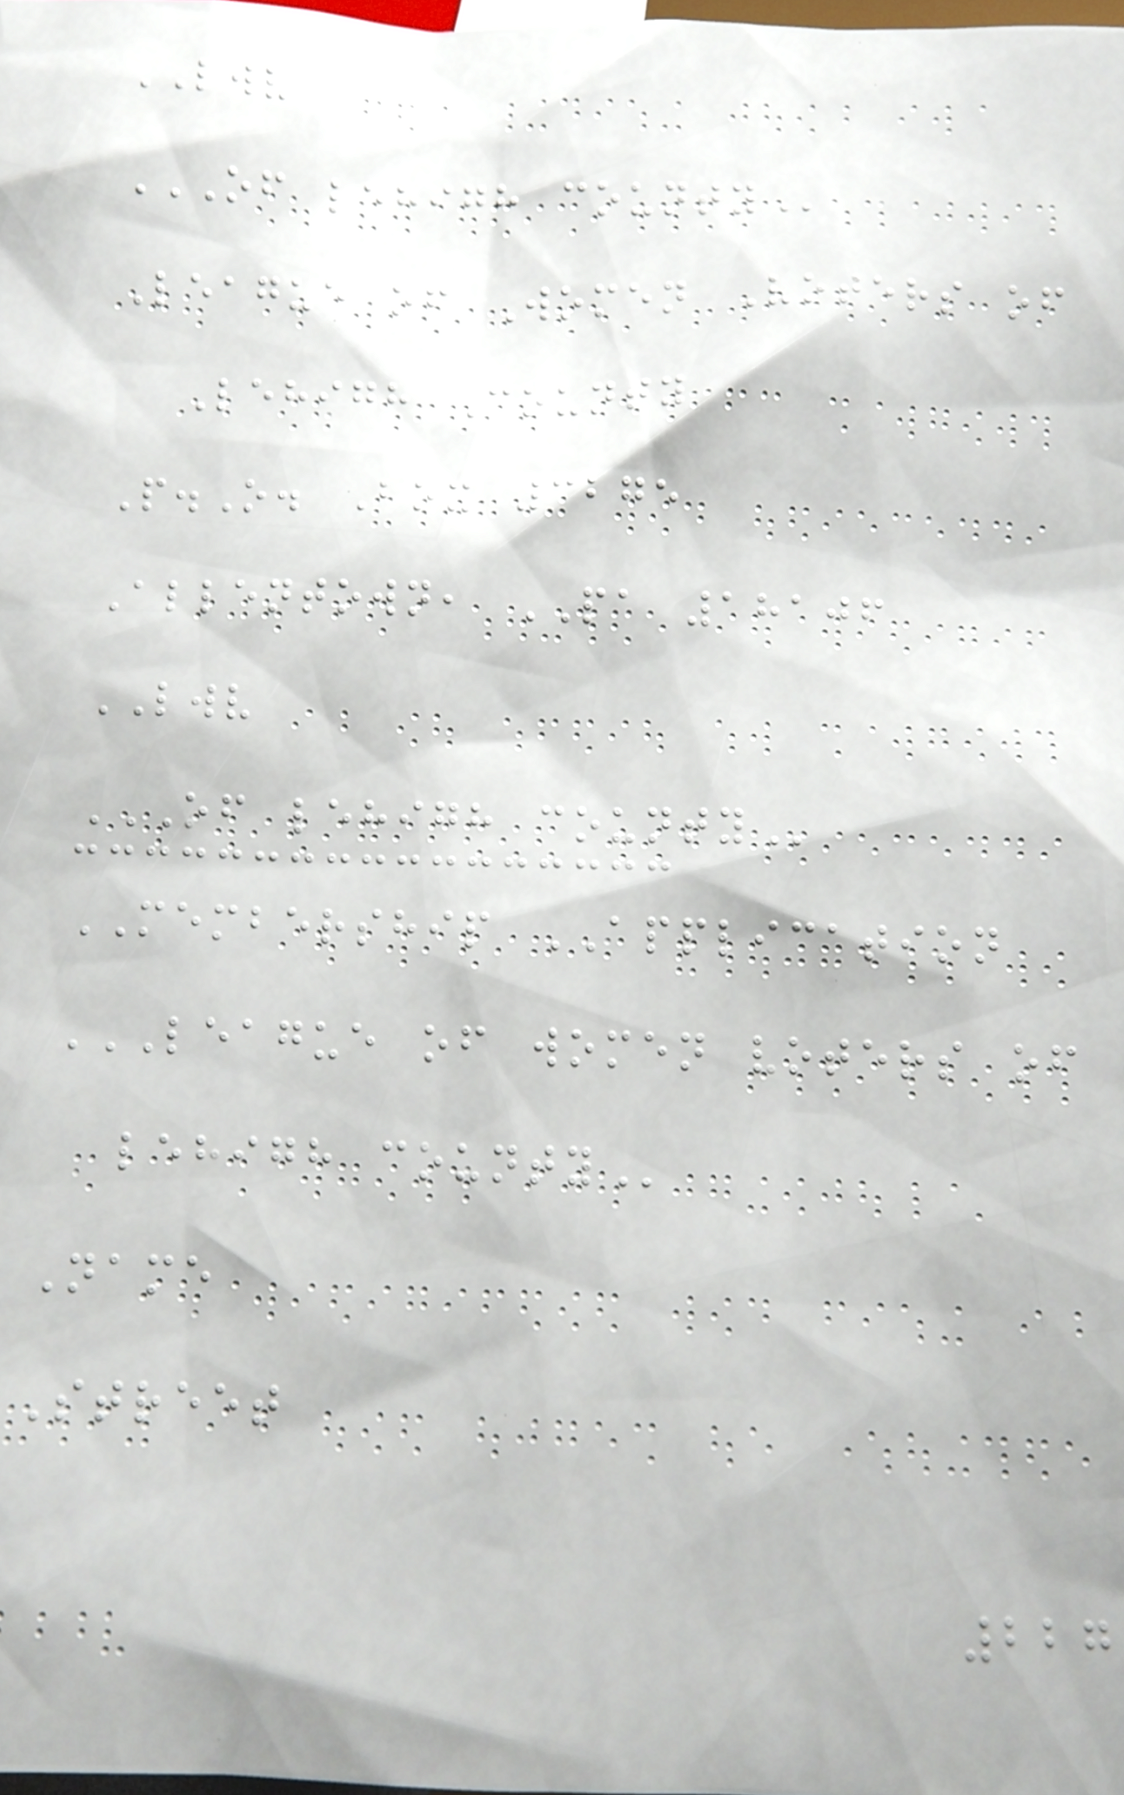LWV
OF LEHIGH COUNTY
League of Women Voters of
Lehigh County
P.O. Box 3275
Allentown, PA 18106
LWV
OF LEHIGH COUNTY
MEMBERSHIP APPLICATION
LEAGUE OF WOMEN VOTERS OF
LEHIGH COUNTY
Name
Street
227
